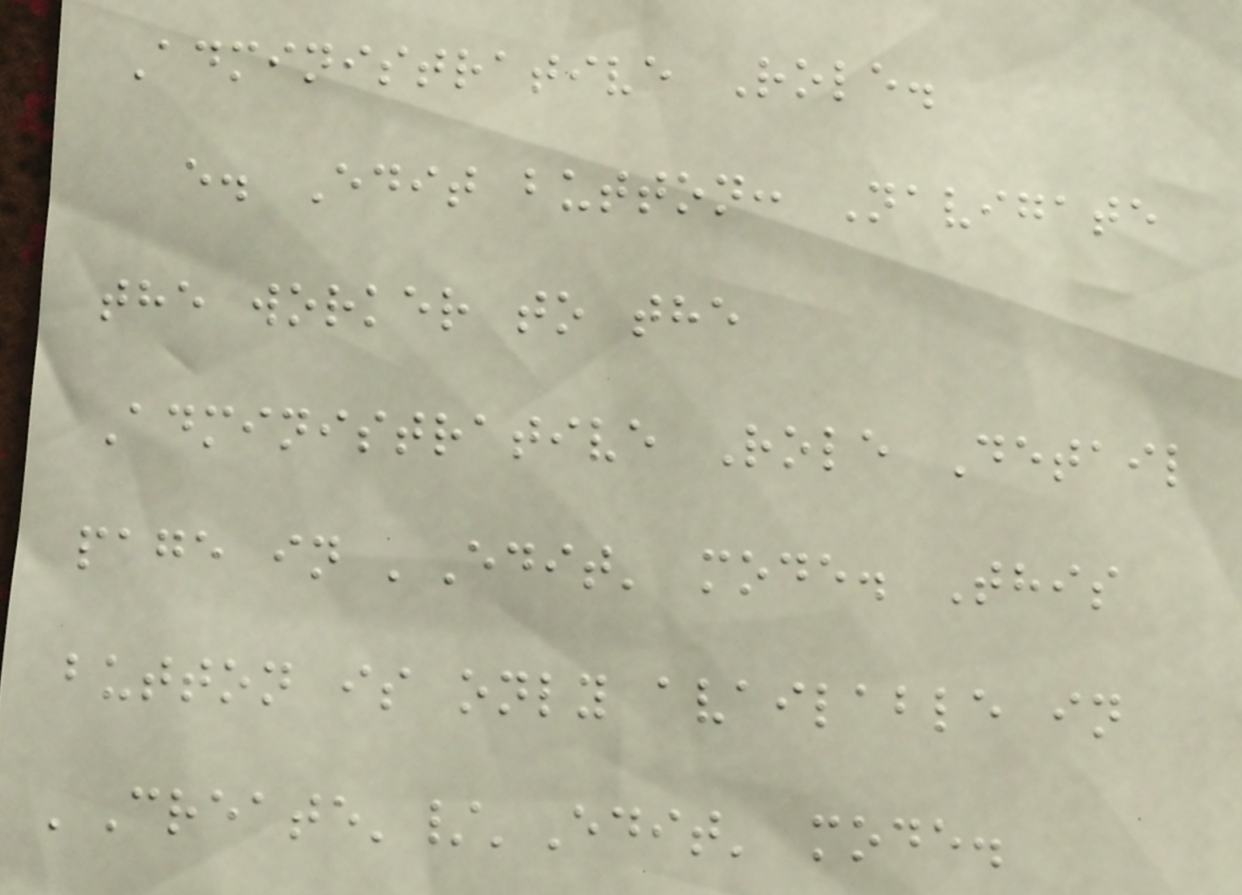Administrative Role.
e. Edit button: Navigate
the worker to the
Administrative Role Detail
page in 'Edit' mode. This
button is only available in
'Create'/'Edit' mode.
